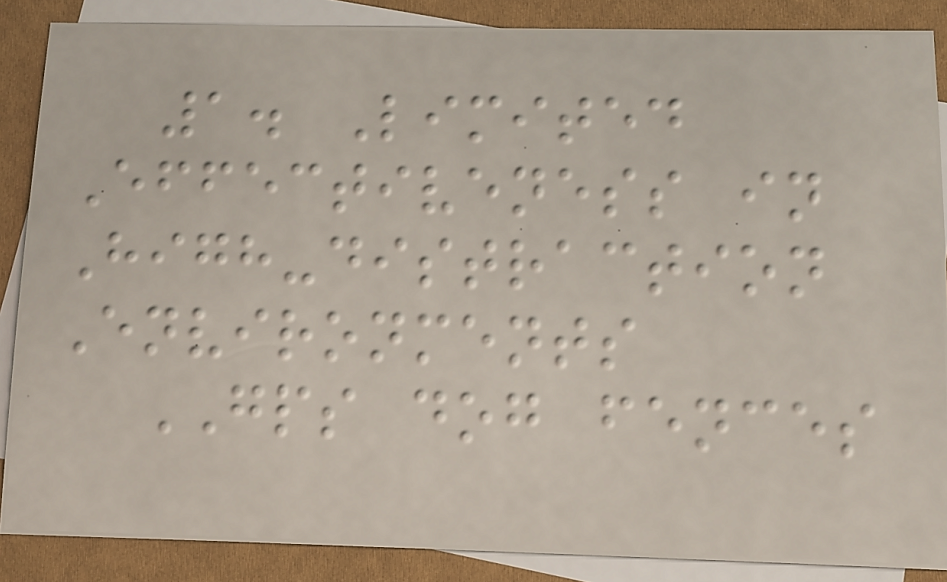1. Limited
Effectiveness in
High-distraction
Environments
GPS dog fences
